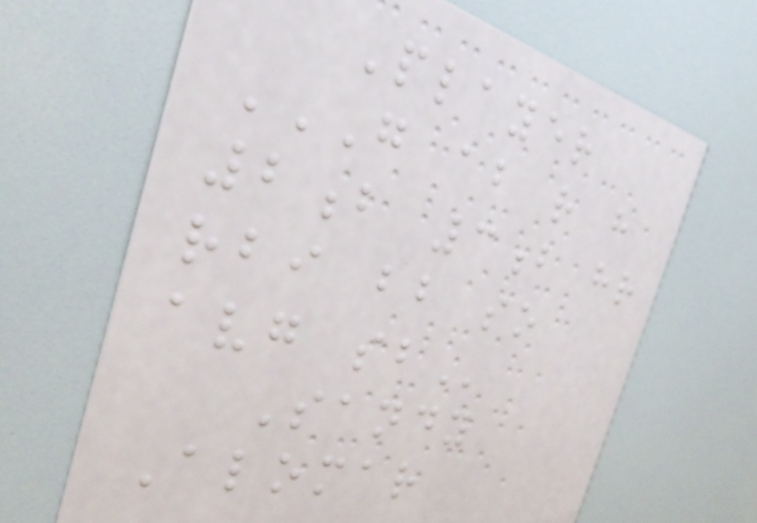Player
G AB R H
2B 3B HR
RBI BB SO
AVG SB
Sandy
Alomar
